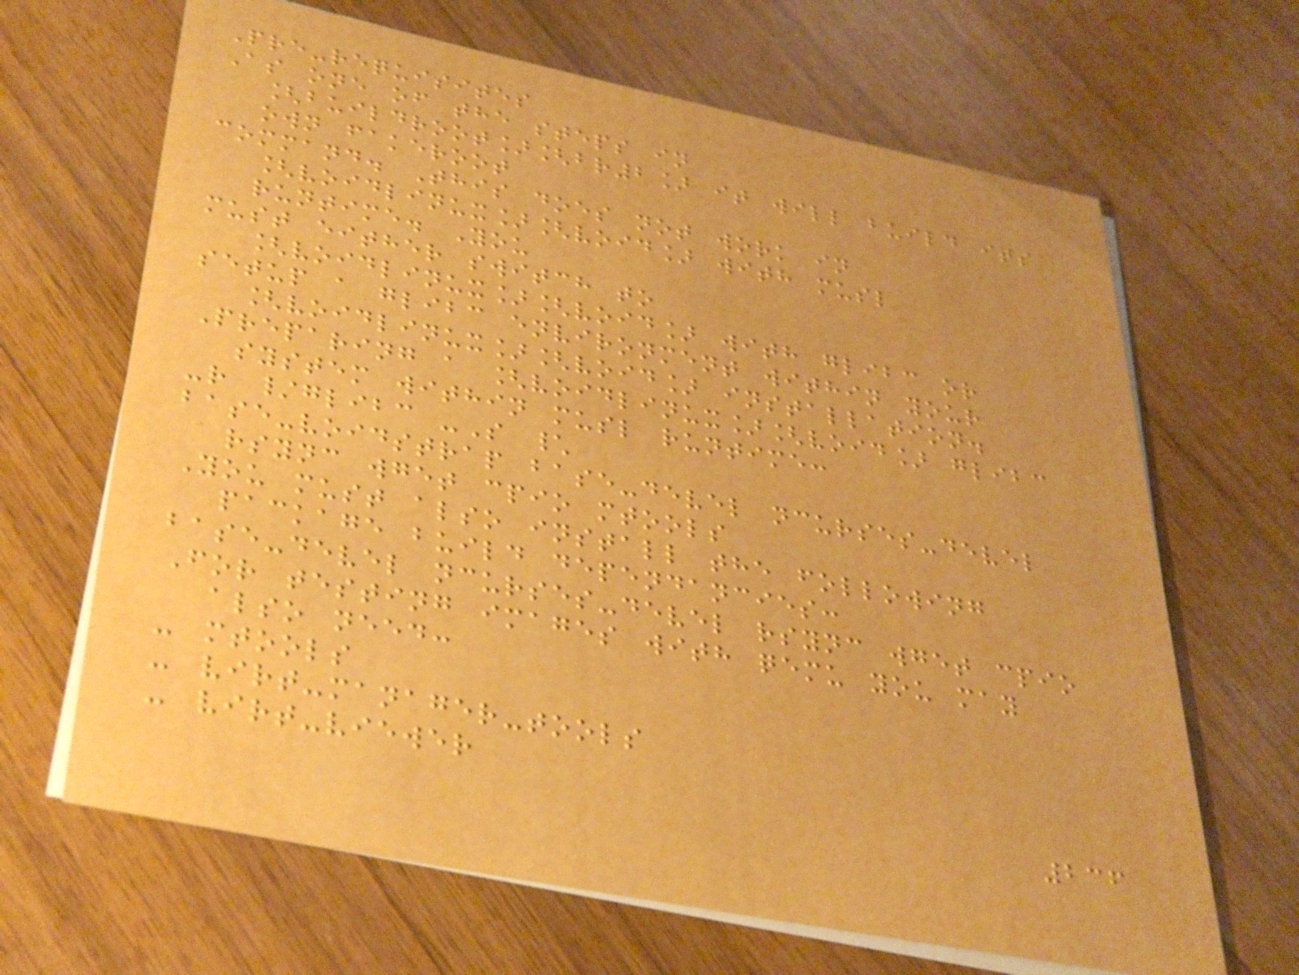Pre-requisites
As one of the steps in
[buildroot][br2] it will build its
own fakeroot
command. This does not work in
[voidlinux][void] with musl
runtime. You
must either switch to
[voidlinux][void] with glibc or
setup a glibc environment within your
[voidlinux][void] installation.
Preparing a [voidlinux][void] glibc
system within musl runtime:
-r /glibc -S \
base-voidstrap base-devel ncurses-devel
rsync wget cpio mtools
You must also install the following
package build dependancies:
base-devel ncurses-devel rsync wget cpio
For testing images with qemu you may
also need:
- mtools
- virt-manager-tools
- virt-viewer
236
